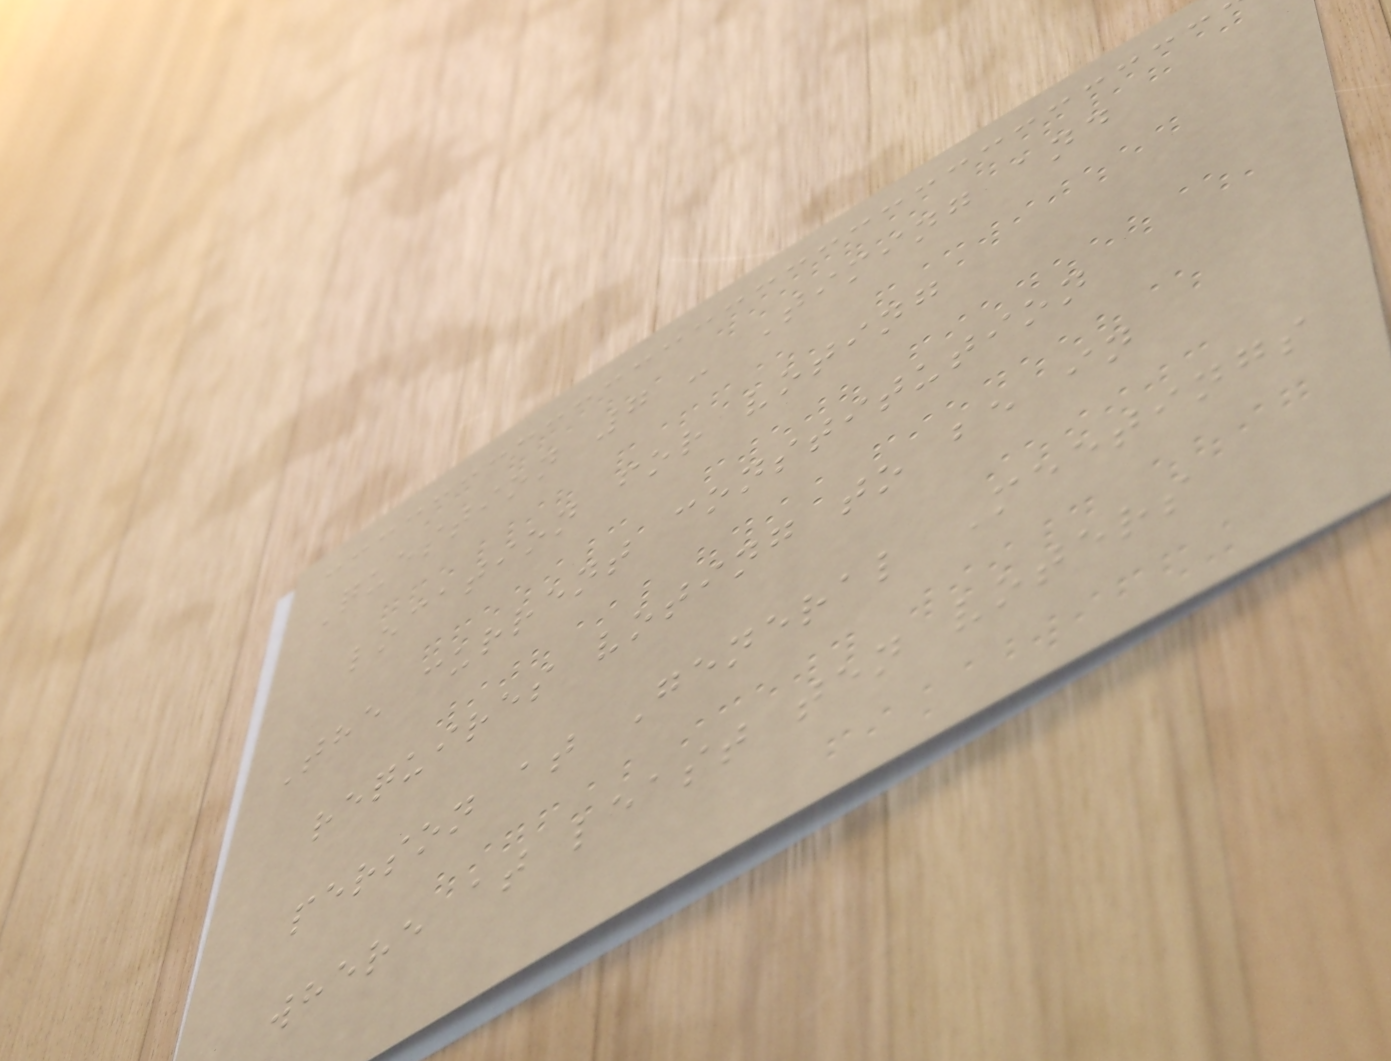Question 7 - Timing and
location for voting
The current constitution
requires voting to be in
person at General Meetings
where at least ten voters
